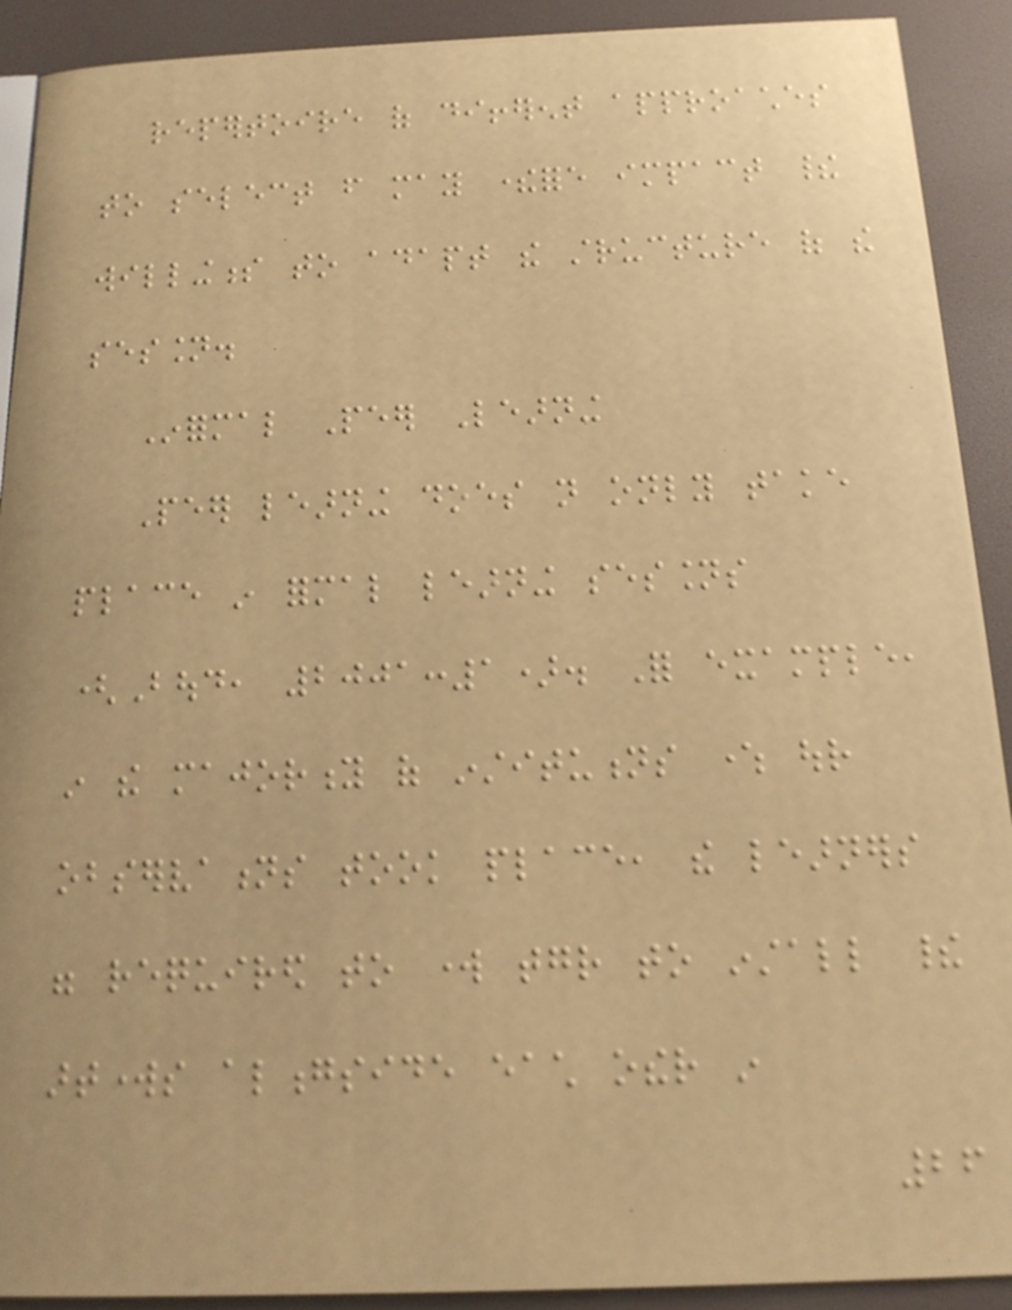repertoire of different approaches
to select from may therefore impact their
willingness to adapt the structure of the
session.
Informal Peer Learning
Peer learning does not only take
place in formal learning sessions
(Boud, 2001:1). For example,
in the majority of institutions where our
observations took place, the learners
were required to work together to install their
artworks alongside each other in
26
